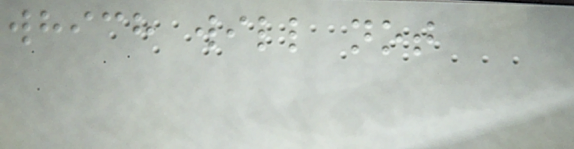which will not
